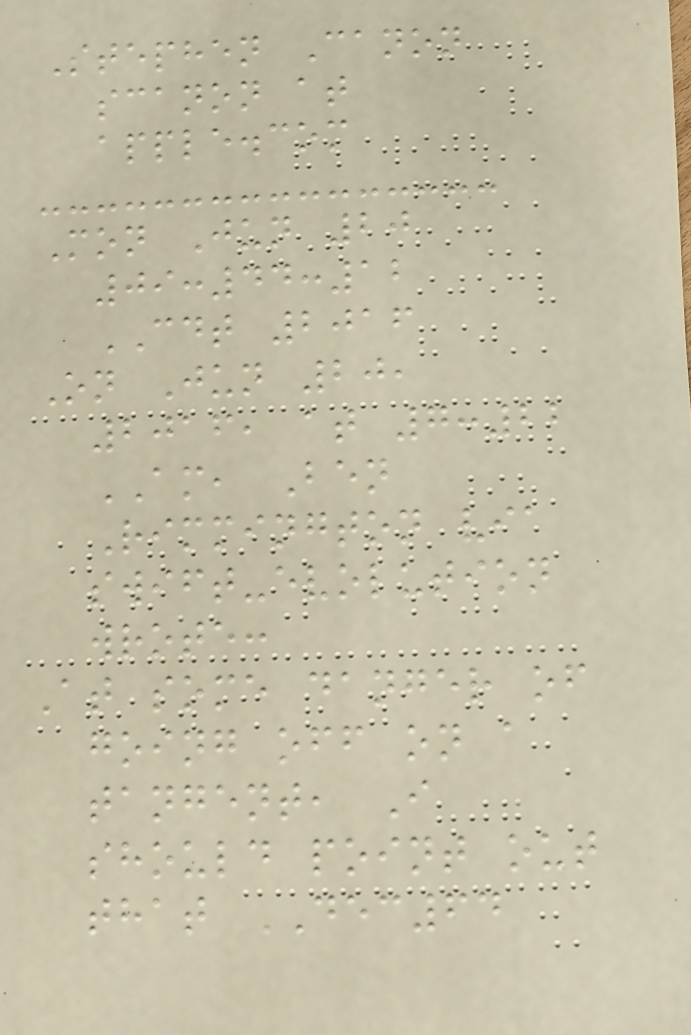Stephen Canon
scanon at
apple.com
Mon Jun 20
09:44:12
CDT 2016
On Jun 20,
2016, at 7:22
AM, Ben
Rimmington via
swift-evolution
wrote:
At some danger of
going off on a
tangent, I
should point out
that DEC64
